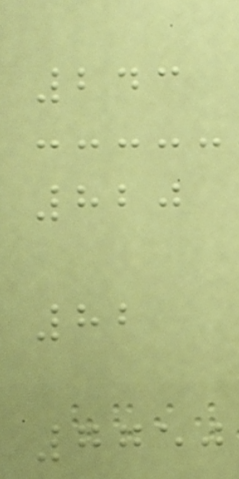243
820
82
7750
